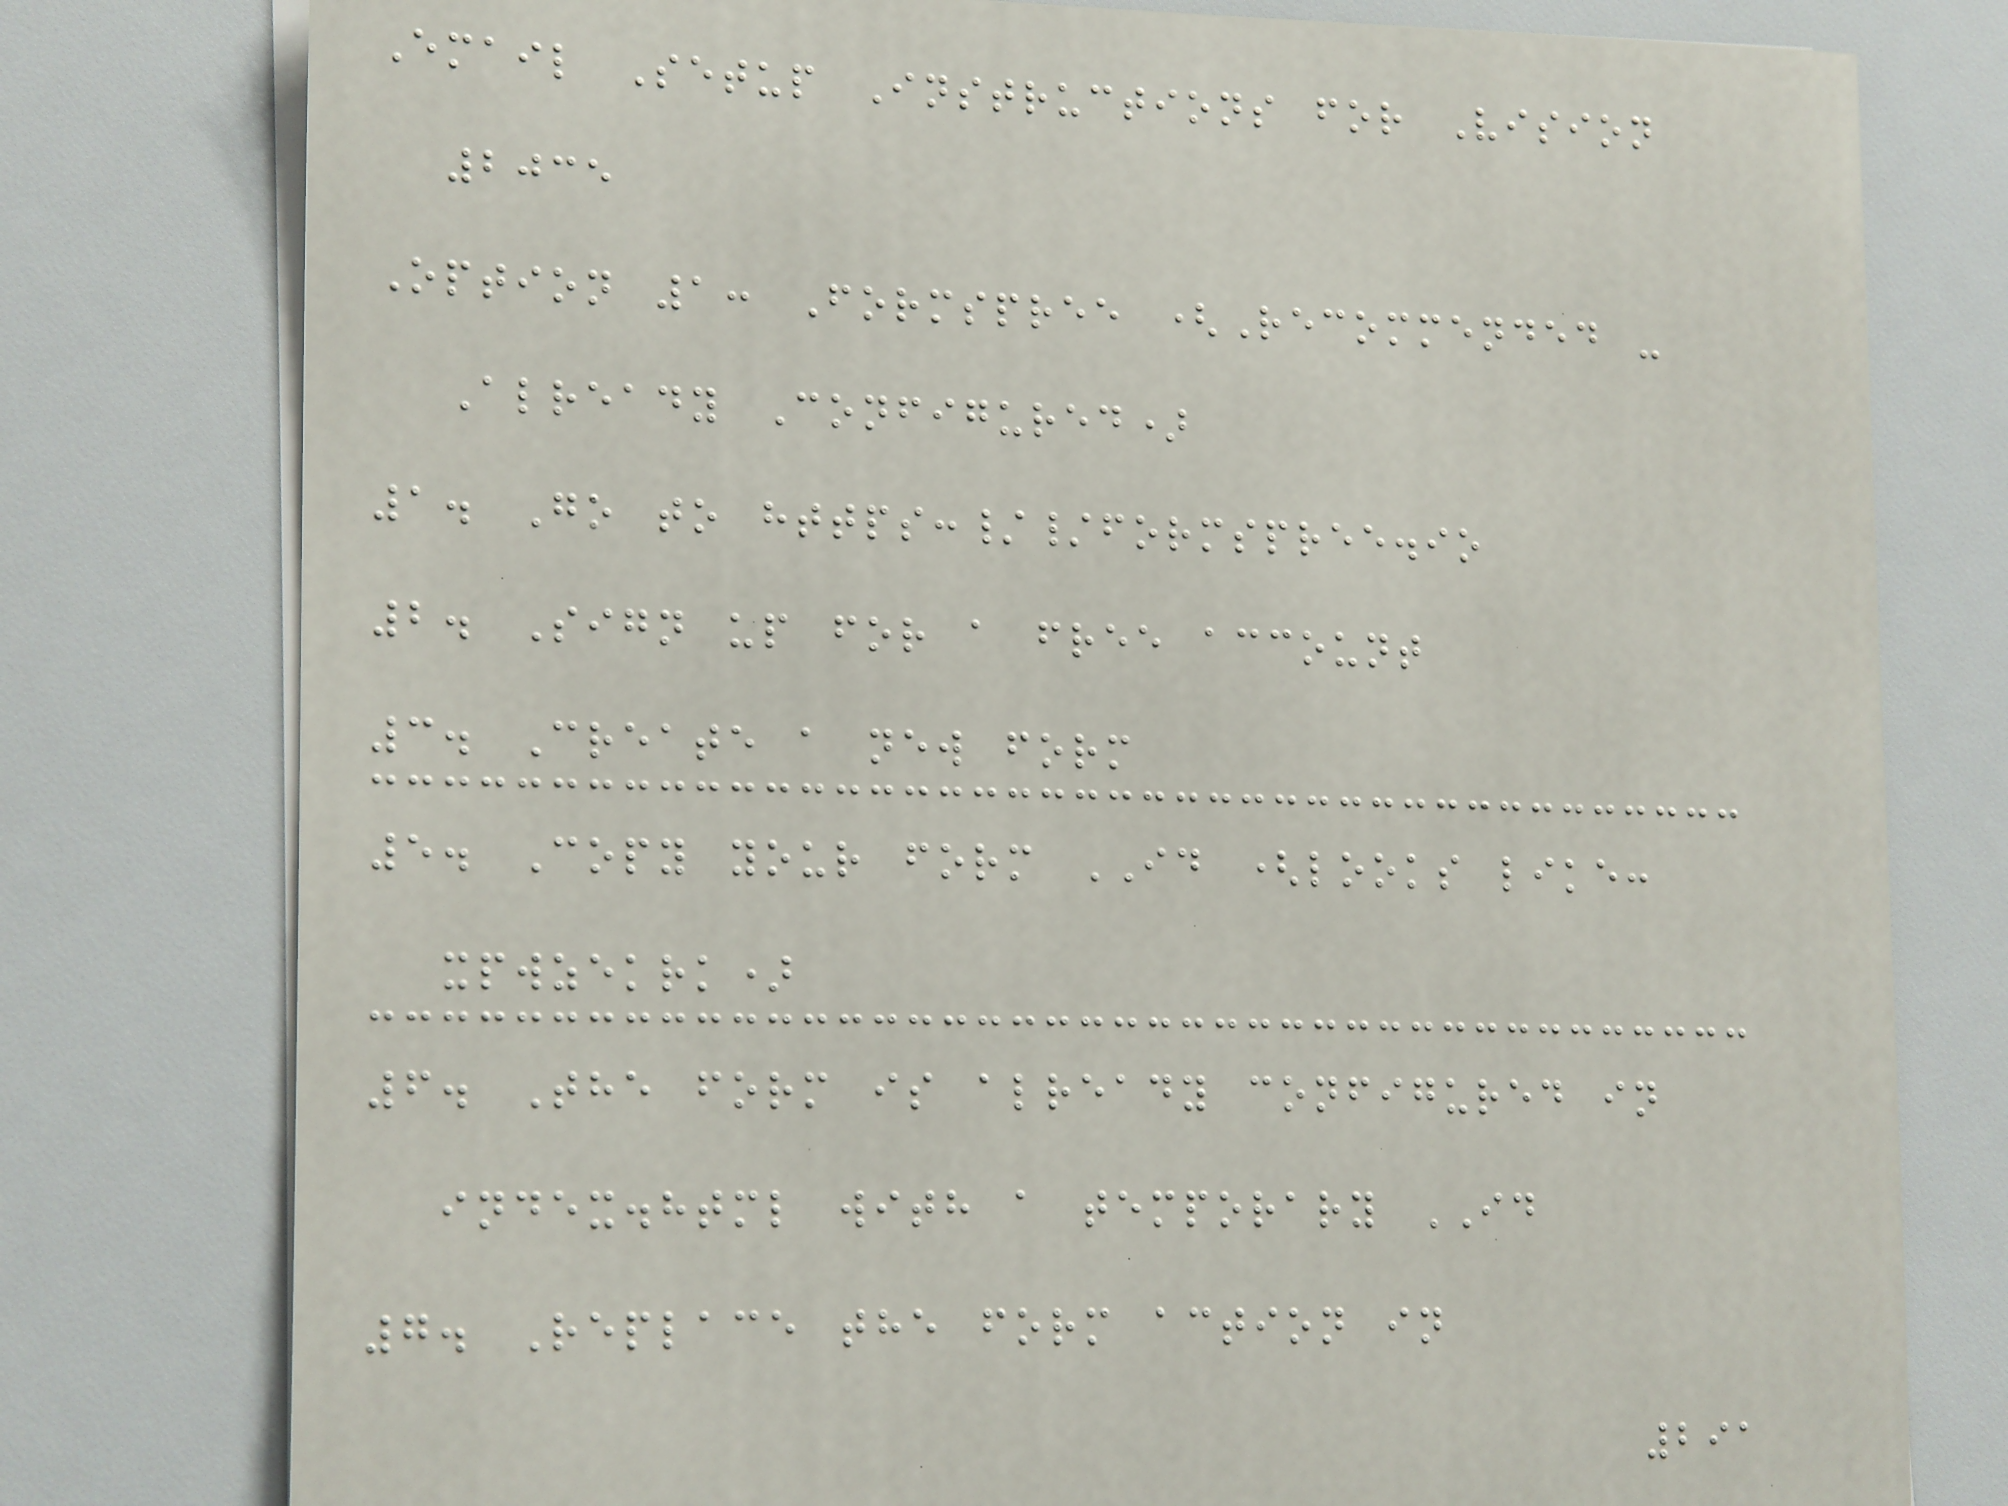Email Setup Instructions for Vision
2035
Option 1: Formspree (Recommended -
Already Configured)
1. Go to https://formspree.io
2. Sign up for a free account
3. Create a new form
5. Copy your form ID (looks like:
xpwzekrk)
6. The form is already configured in
index.html with a temporary ID
7. Replace the form action in
291
